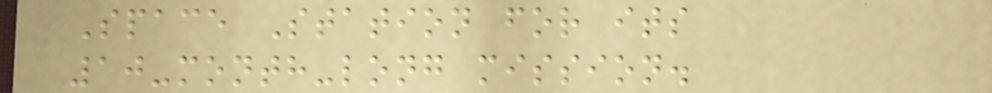Space Station for its
10-month-long mission.
